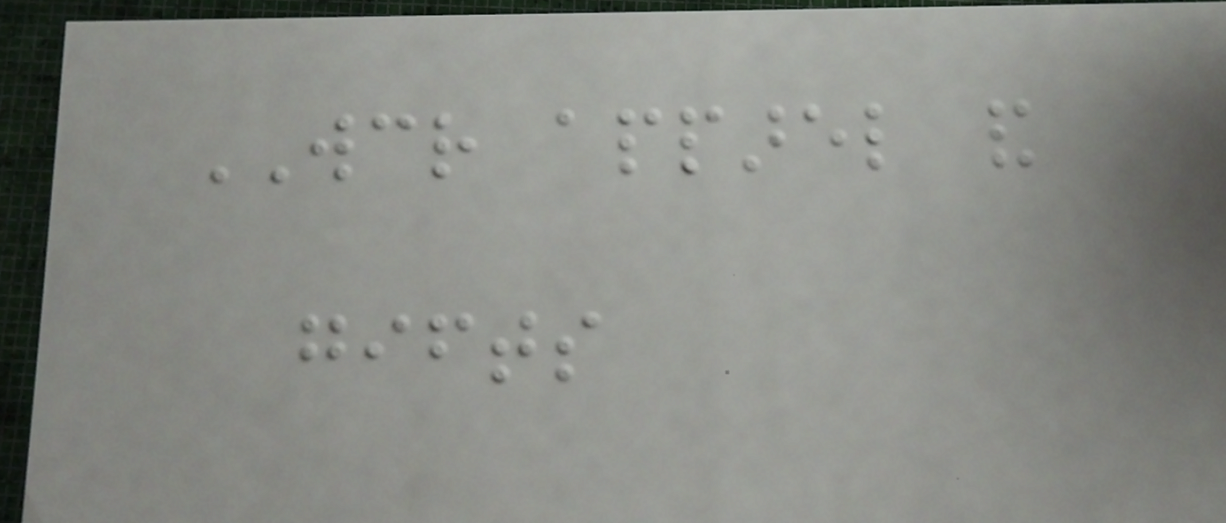WCR apparel and
gifts
